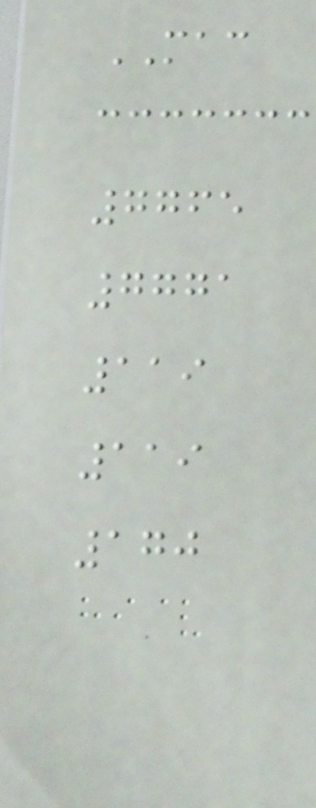MAC
7765
7771
119
119
170
